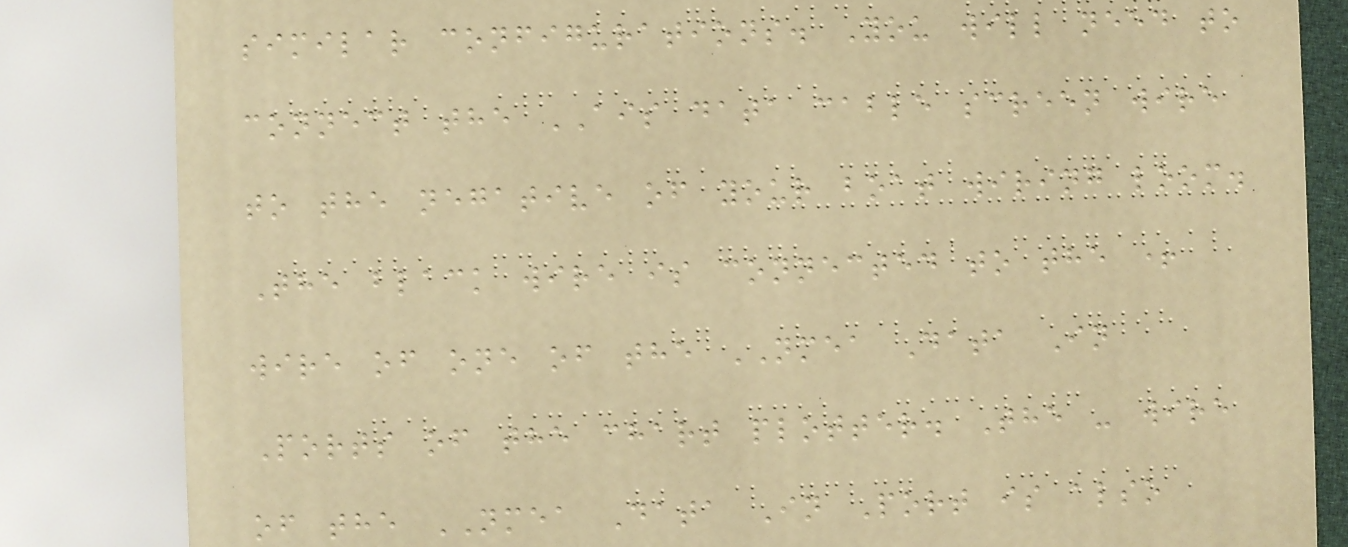similar configurations. You will need to
connect the AIS data cable screen wire
to the negative of your boat wiring loom.
The black wire is connected to the +
wire of one of the NMEA Data In
Ports of the chart plotter. The - wire
of the NMEA Data In Port is also
